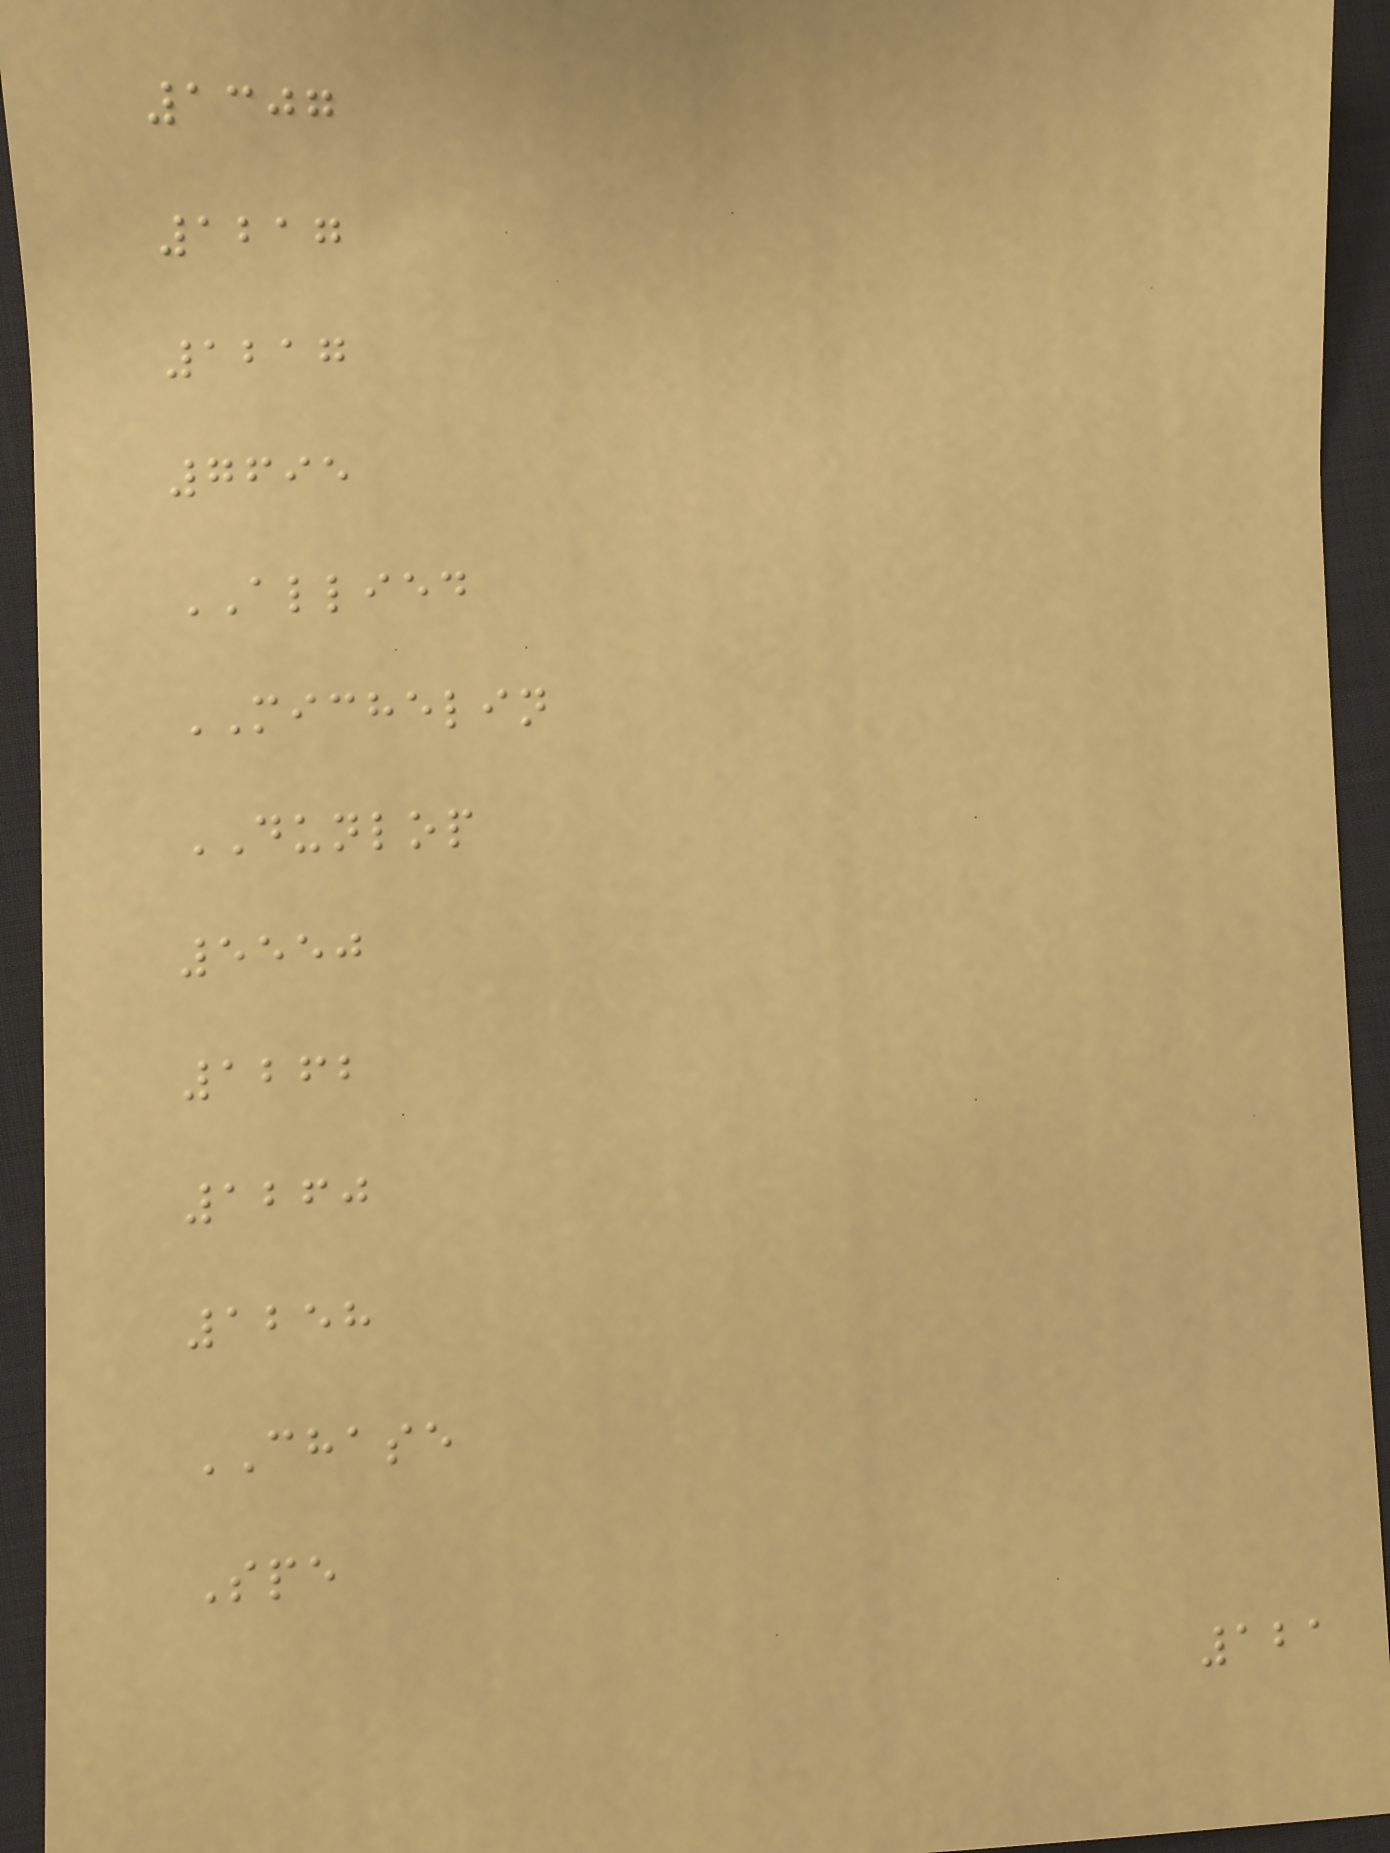1307
1217
1217
7695
ALLIED
MICHELIN
DUNLOP
5550
1262
1260
1258
CHASE
Spe
121
